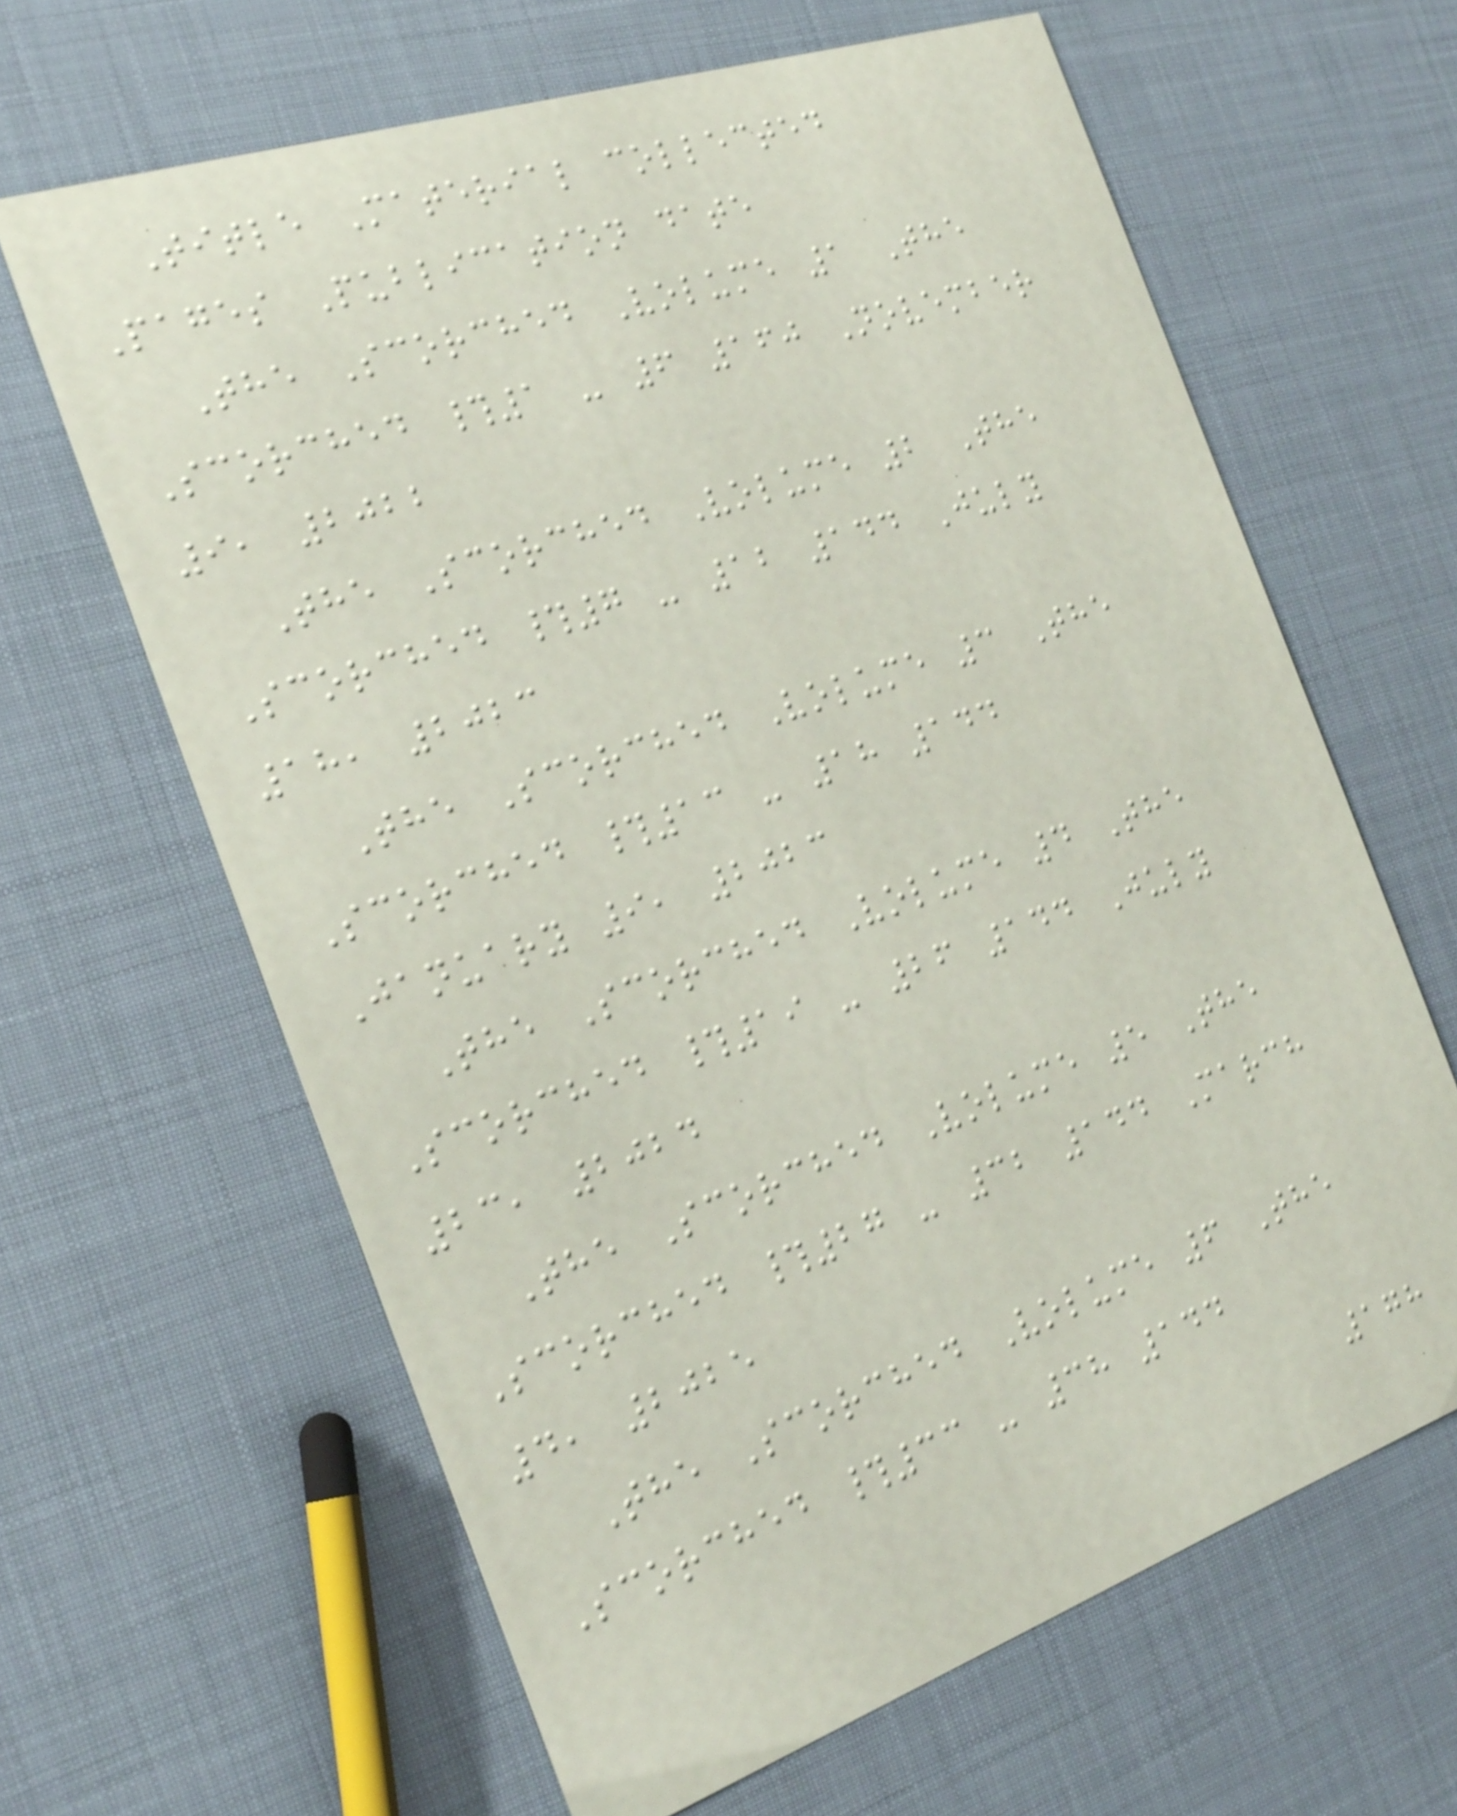Title Material collected
Pages Publication date
The Scorched Volume 1 The
Scorched #1 - 6 160 November
9, 2022
The Scorched Volume 2 The
Scorched #7 - 12 144 July
18, 2023
The Scorched Volume 3 The
Scorched #13 - 18 144
January 9, 2023
The Scorched Volume 4 The
Scorched #19 - 26 144 July
23, 2024
The Scorched Volume 5 The
Scorched #27 - 32 144 March
4, 2025
The Scorched Volume 6 The
Scorched #33 - 38 144
178
